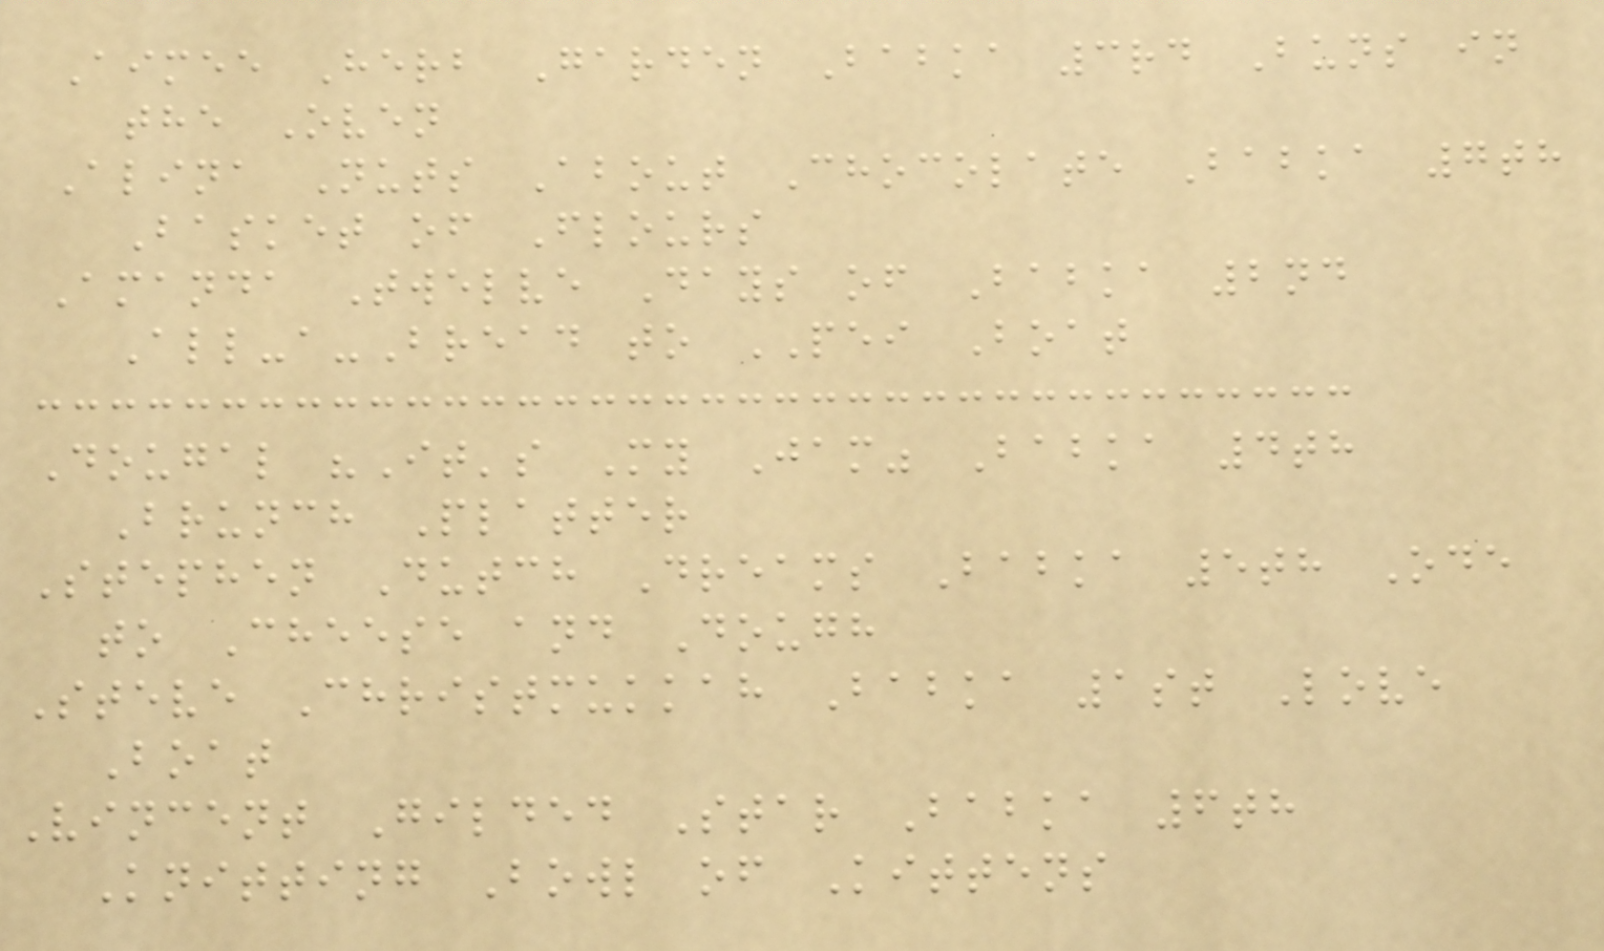Aimee Herb Garden Babka 3rd Buns in
the Oven
Alina Nuts About Chocolate Babka 7th
Basket of Flours
Amanda Twelve Days of Babka 2nd
All-a-Bread to PEI Boat
Dougal "It's My Jam" Babka 4th
Brunch Platter
Stephen Dutch Dreams Babka 5th Ode
to Cheese and Dough
Steve Christmukkah Babka 1st Love
Boat
Vincent Gilded Star Babka 6th
Knitting Bowl of Kittens
